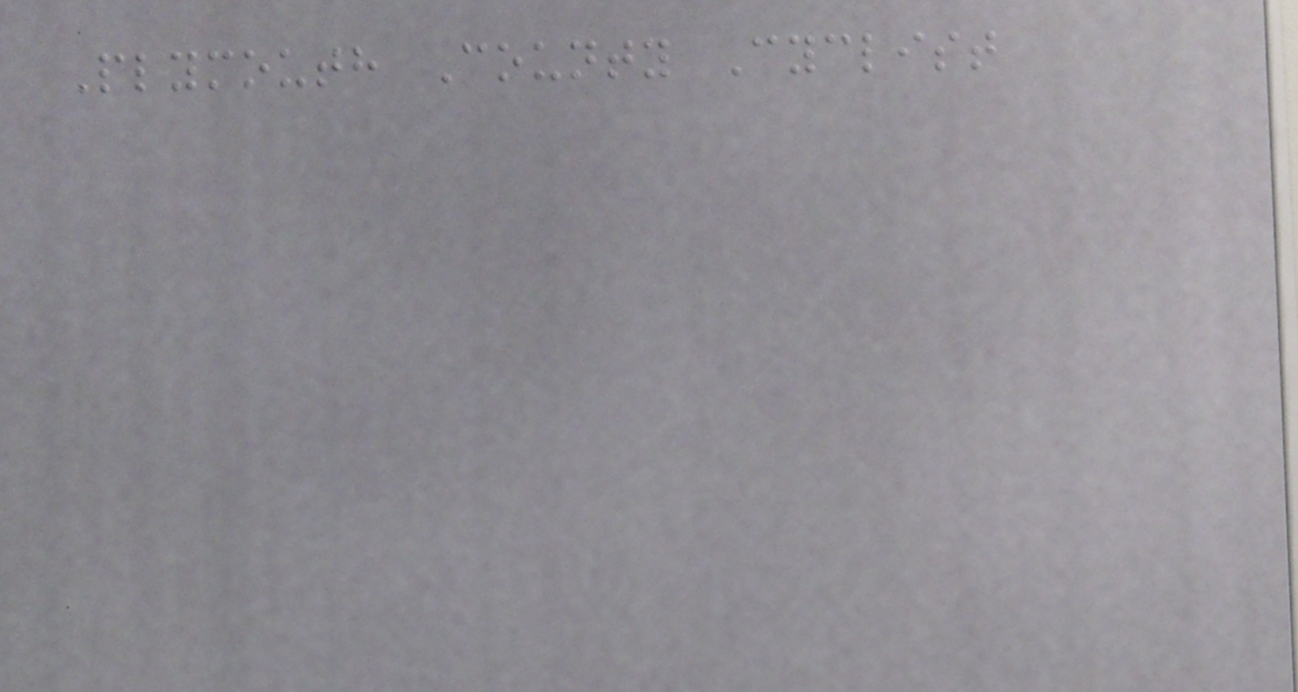Plymouth County Cyclist
